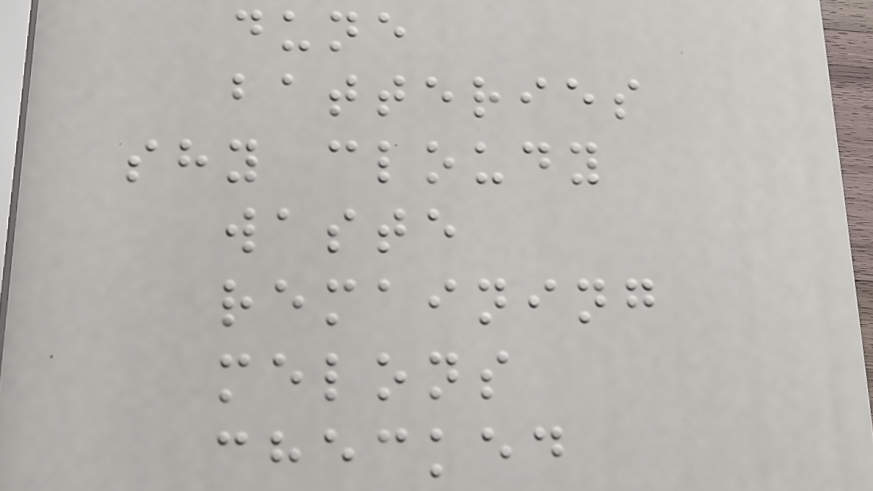dune
batteries
shy cloudy
waste
remaining
melons
checked
